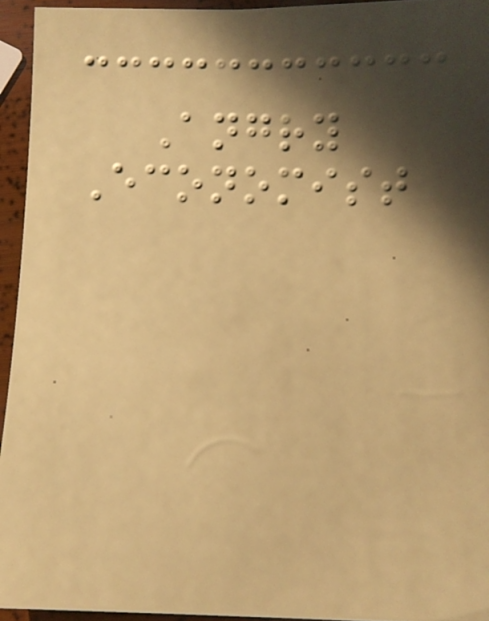Angry
Economist
